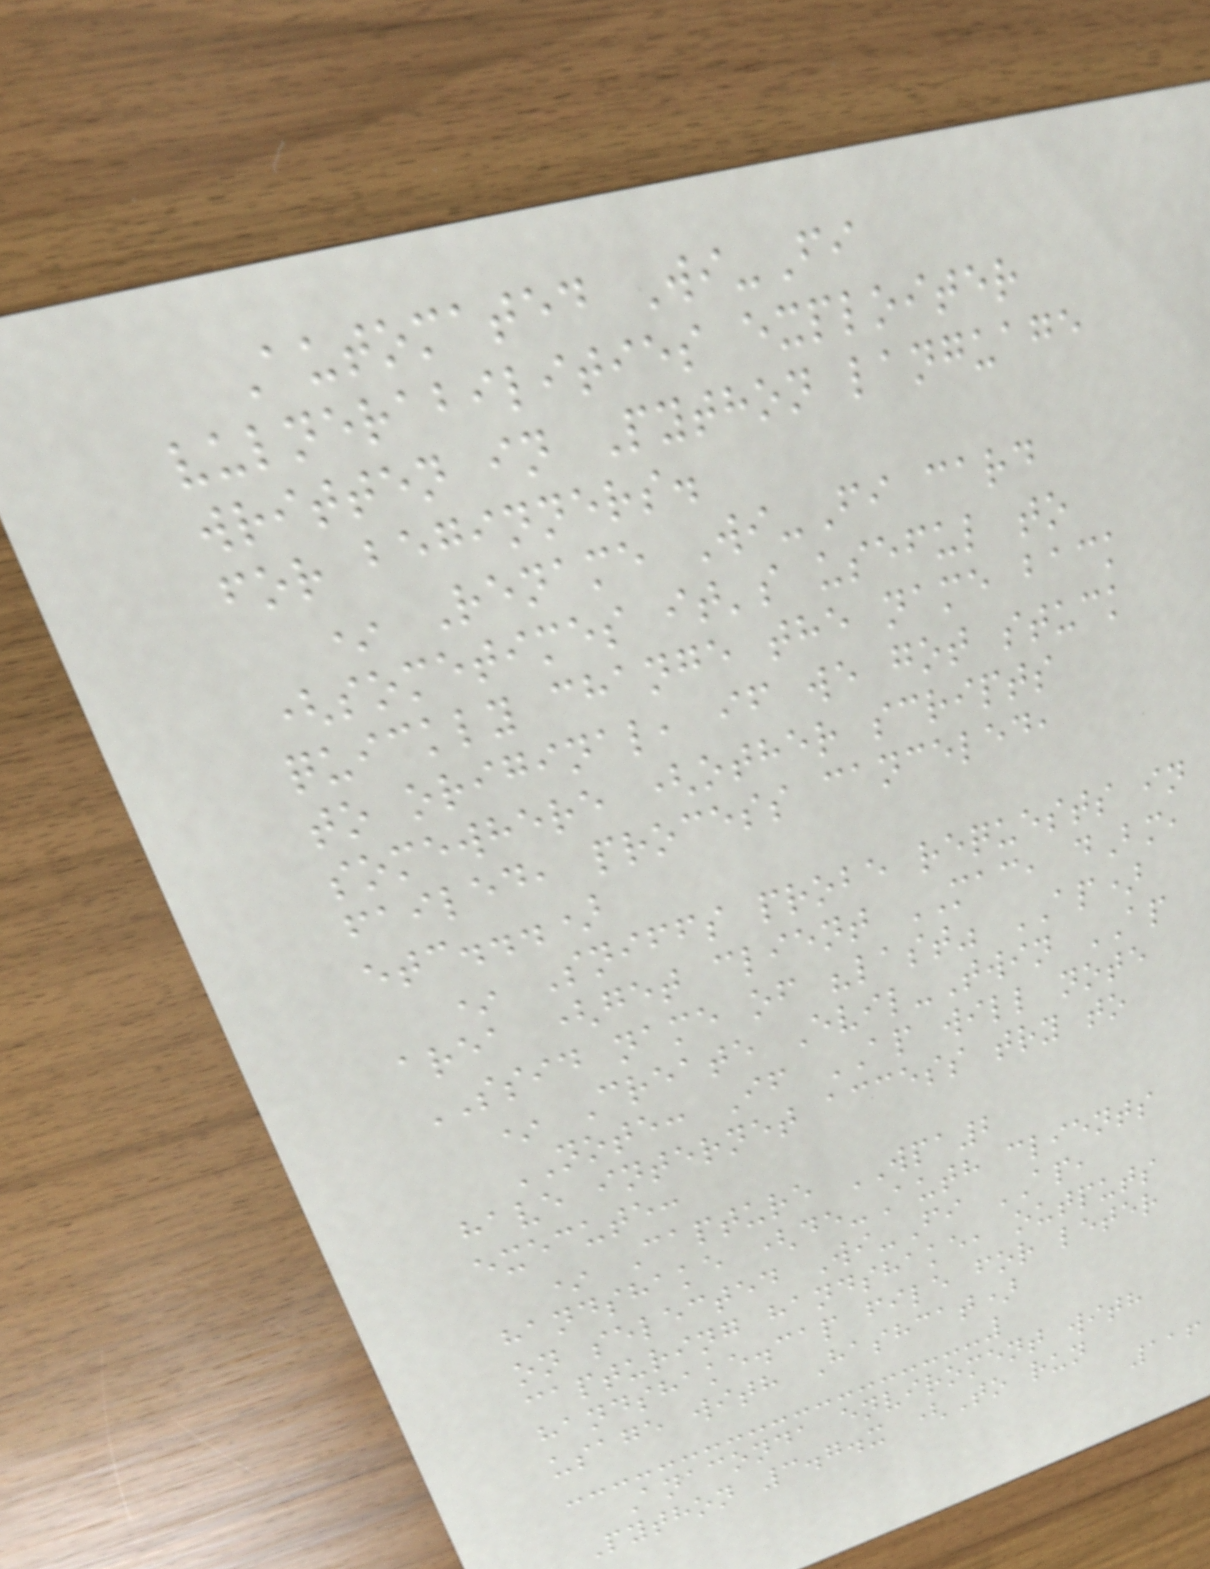Automated Wi-Fi
vulnerabilities exploiter
written in Python language
for beginners.
* Rename Wi-Fi card
(sometimes it's useful to
quickly change the name back
to original, if we got stuck
somewhere (other scripts
failed, process canceled,
etc...)
* Sniffs probe requests in
area (get client MAC, dBm,
SSID name of "last" AP)
* Create Evil-Twin AP
NOTE: If AP will note
have internet access try to
execute:
* Capture WPA2
handshake (de-Auth clients
on selected Wi-Fi AP,
capturing handshake, outputs
handshake.cap file for leter
usage with Hashcat)
Anaconda enviroment with
Python 3.7.x (To run
116
